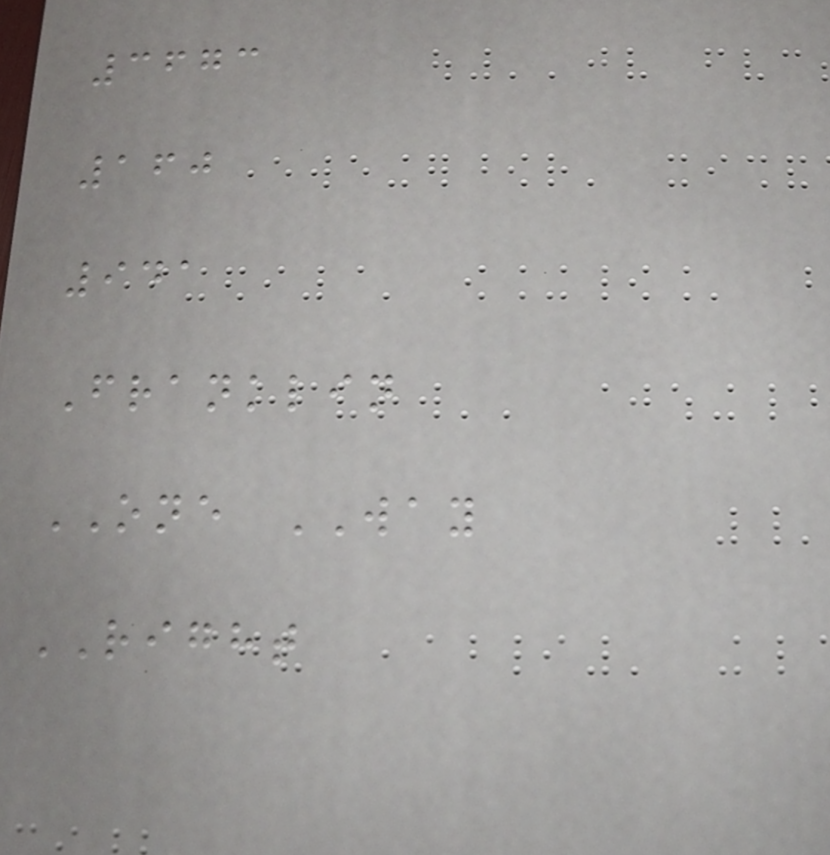3673
160
941
Franklin
ONE WAY
RIGHT
